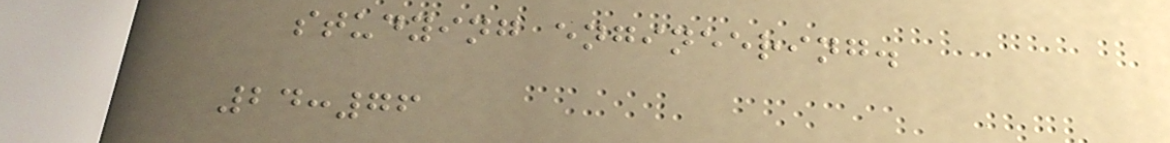studying engineering.
24:76
